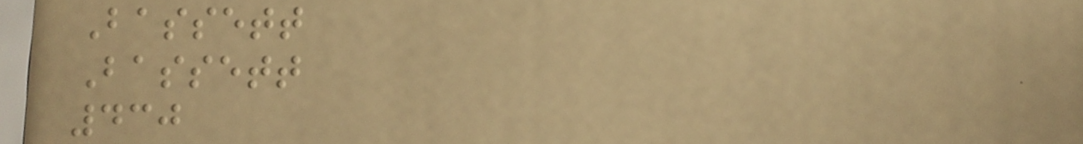Bassett
Bassett
430
